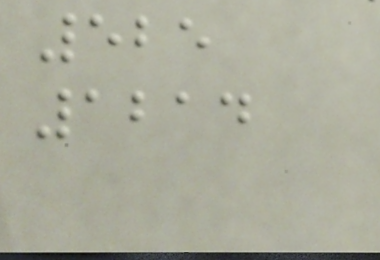525
1214
